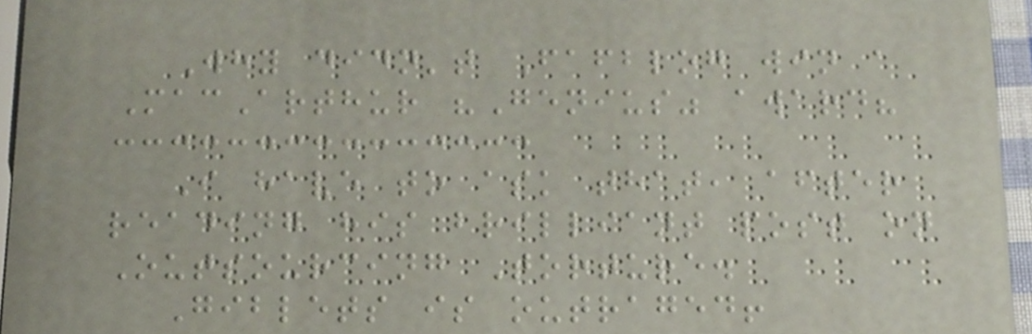Why didn't Fafblog win a
MacArthur "Genius" award?
I have to ask that, after
reading his brilliant post on
Outsourcing Torture.
Giblets is outraged!
